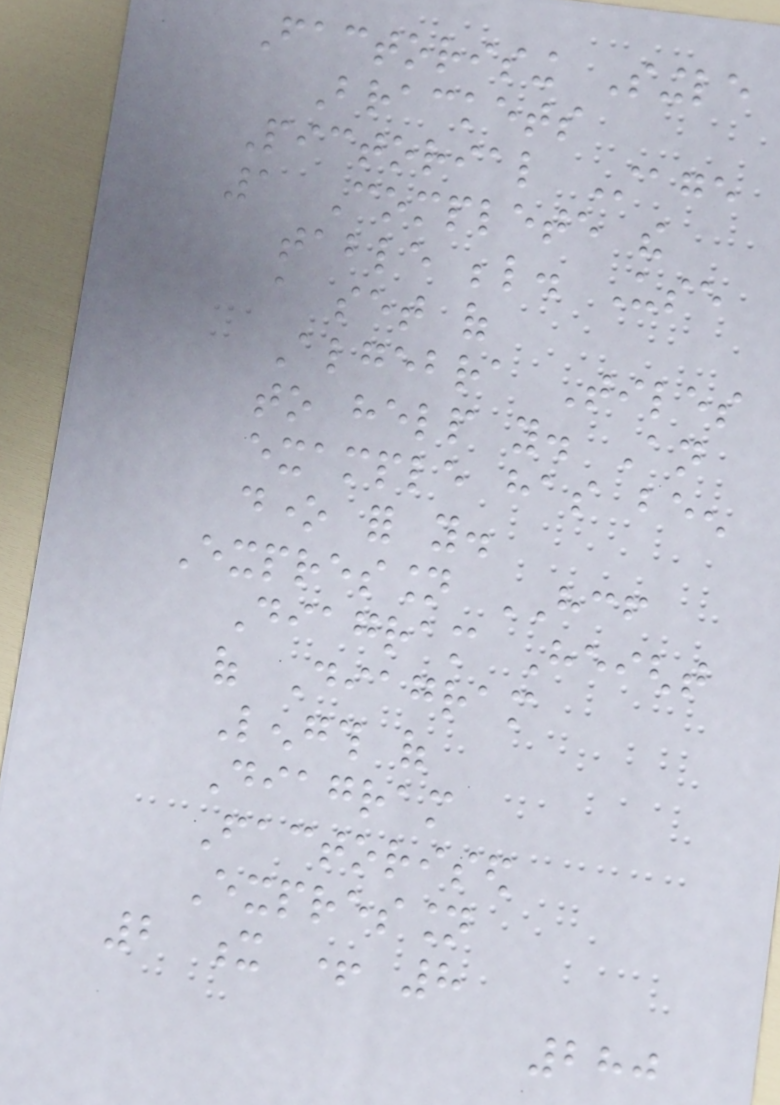Factorising Single
Brackets
Pictorial Stage
1 Complete the
table below. Use
a set of
Algebra Tiles
to help you. An
example has been
done for you.
Expression HCF
Diagram Height
of Diagram
Length of
Diagram
Factorised
Expression
2 x + 8
280
